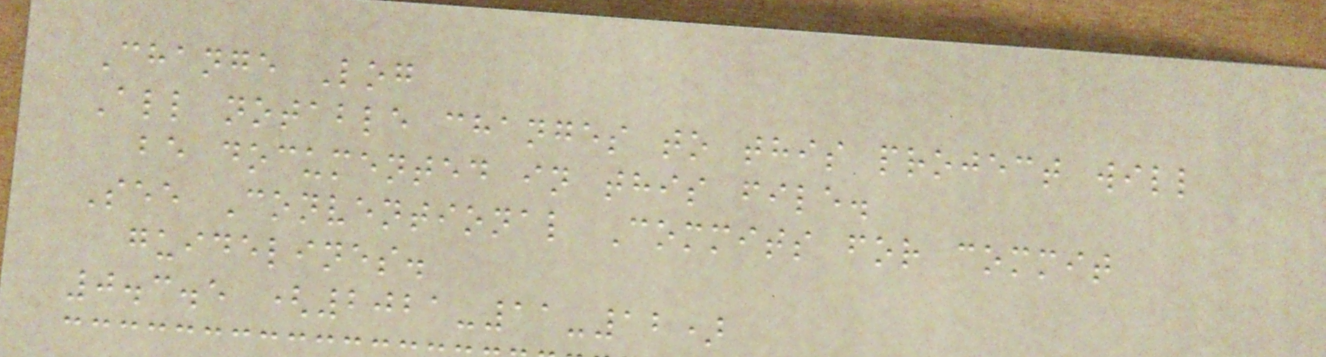Change Log
All notable changes to this project will
be documented in this file.
See Conventional Commits for commit
guidelines.
0.3.5 (2021-11-12)
